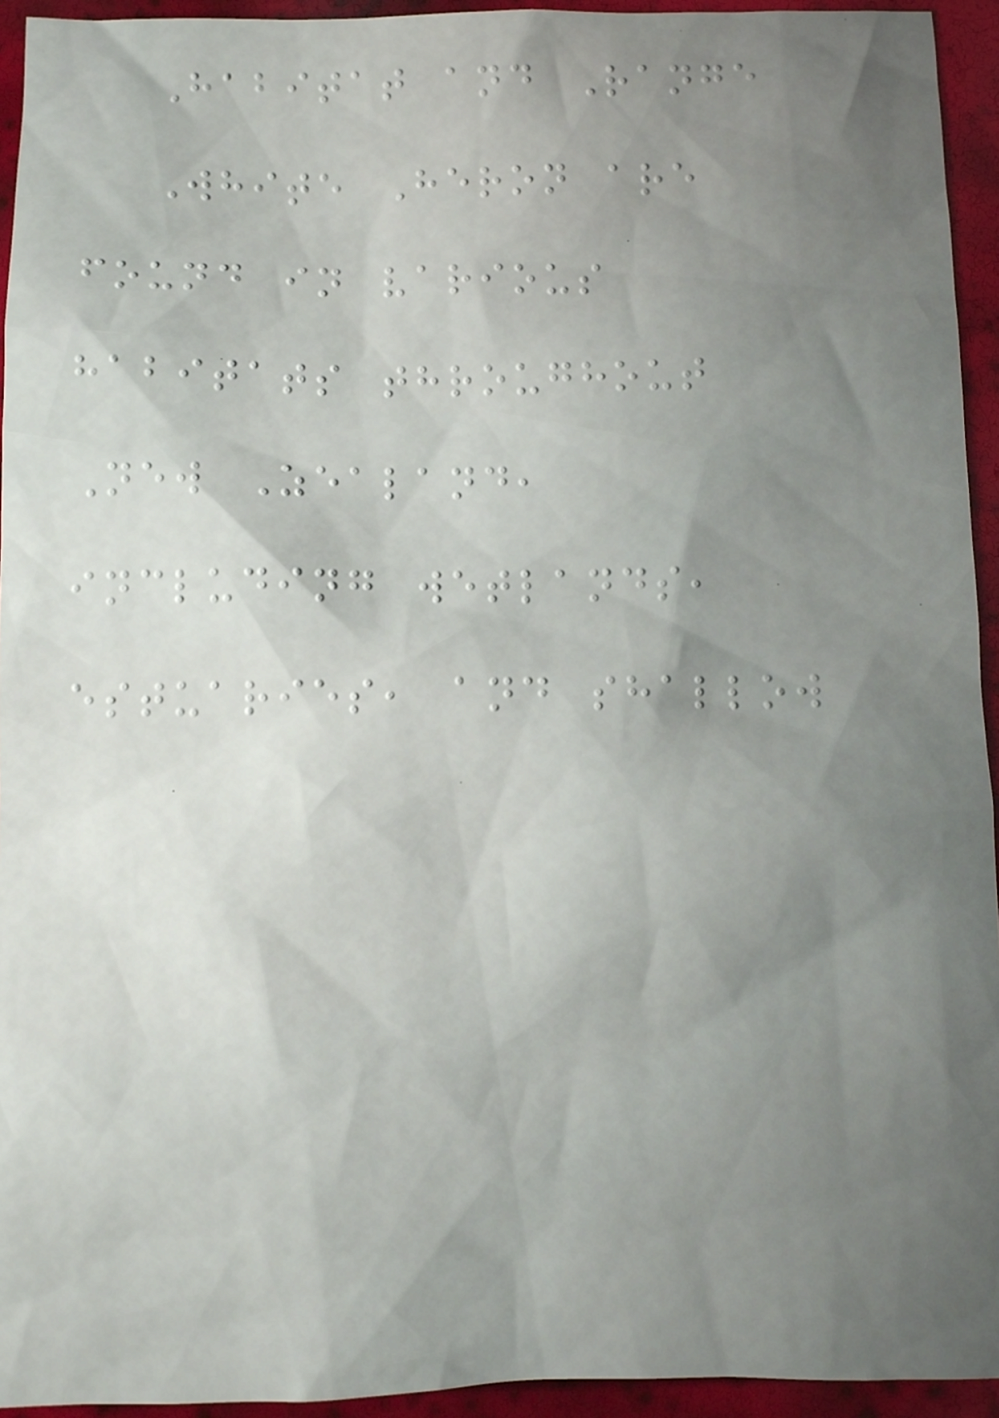Habitat and Range
White Heron are
found in various
habitats throughout
New Zealand,
including wetlands,
estuaries, and shallow
